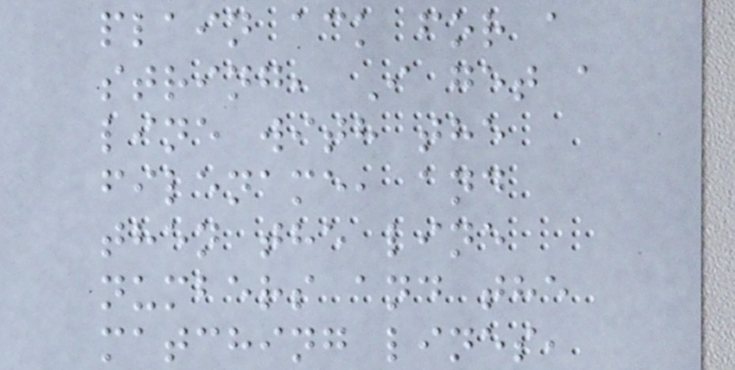plain ack for a
string, I get a
line with the
filename, and
then the line
numbers and the
matching lines,
